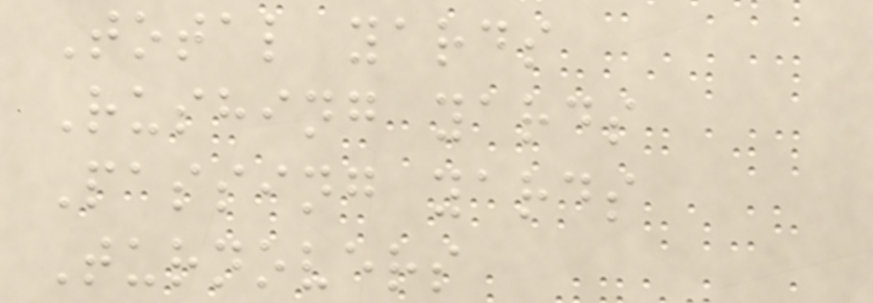Total yards
Rushing yards
Passing yards
Turnovers
